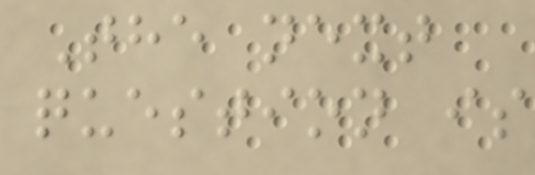The next
question is
